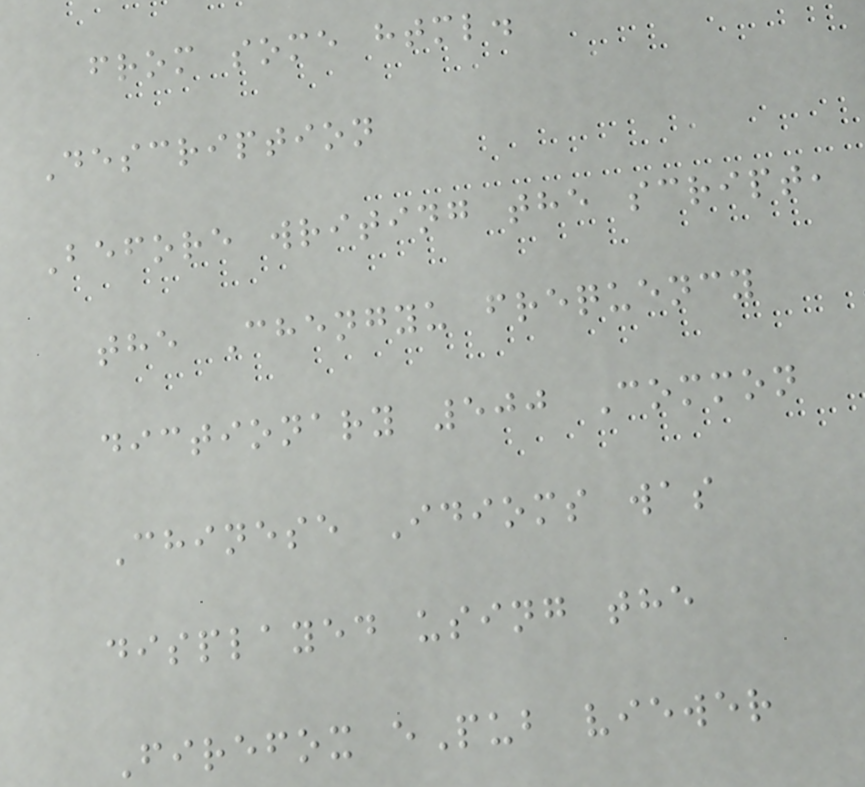from some html.
Description
Before writing the script,
the Chengyu frequency
dictionary 500 Common
Chinese Idioms was
displayed using the
Firefox ePub viewer
